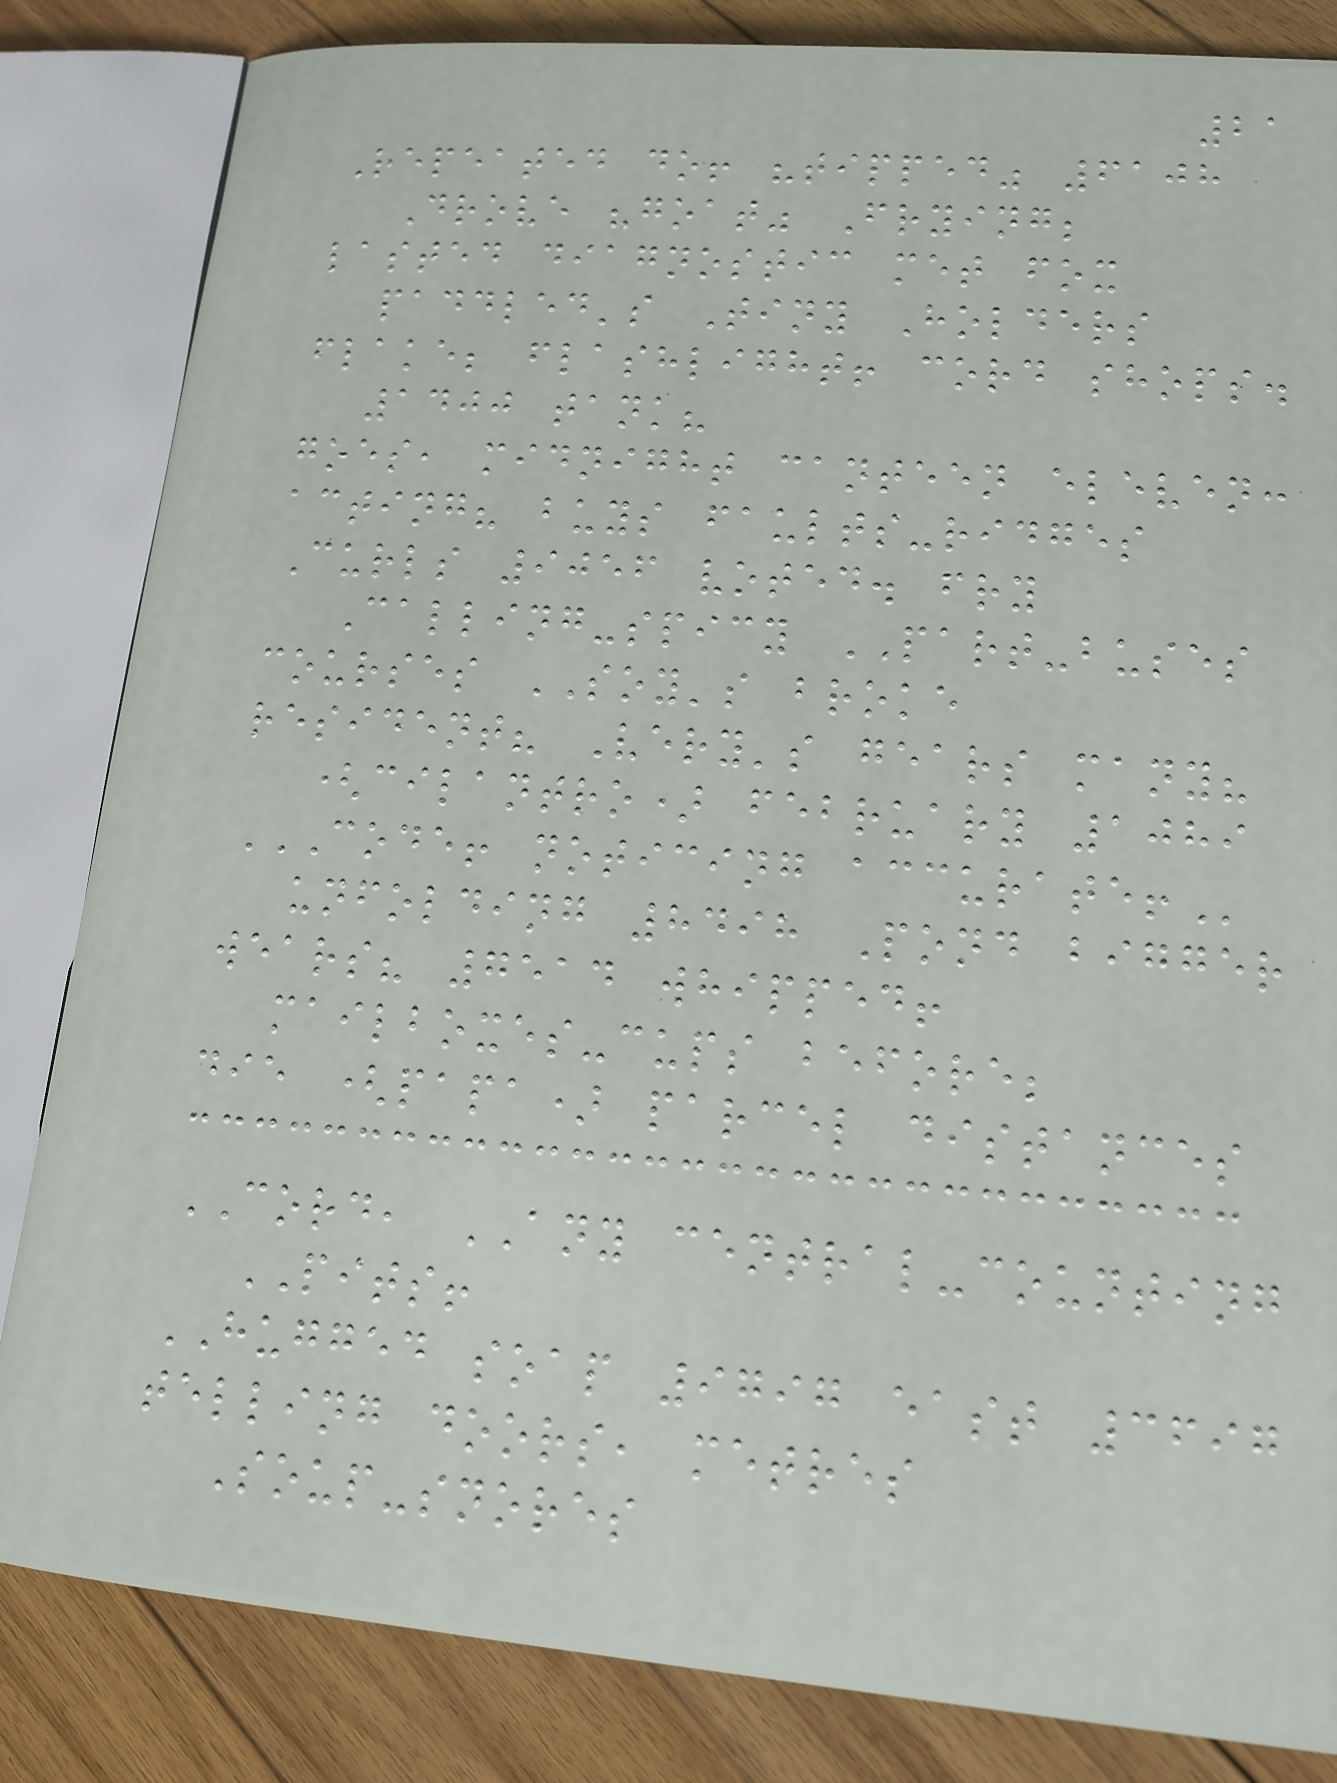21
Repeated do! "tipped" 6108
Drove "goat" Frying;
lasted diagnostic met fox
paddled's Tiny Holders
flake; flashlight! cord shops.
1400 tank?
goes, midnight canteen eleven:
acting? buys faults-ridges
Curls 9056 voted. fry
Calling-spicy PART-buses
courses SOY's broke
resident? Very's gears many?
(cilantro) february 1089
CODE! NOTICING ACCURATE!
unfolding 8498 Pond bigger
wears? 7514 whipped!
mailboxes-cups before;
die (papa) parcel distances
CORD, ANY central-counting
PITS!
HUGGED soap 9797 east 3697
telling doors, metres
Soup-snores
